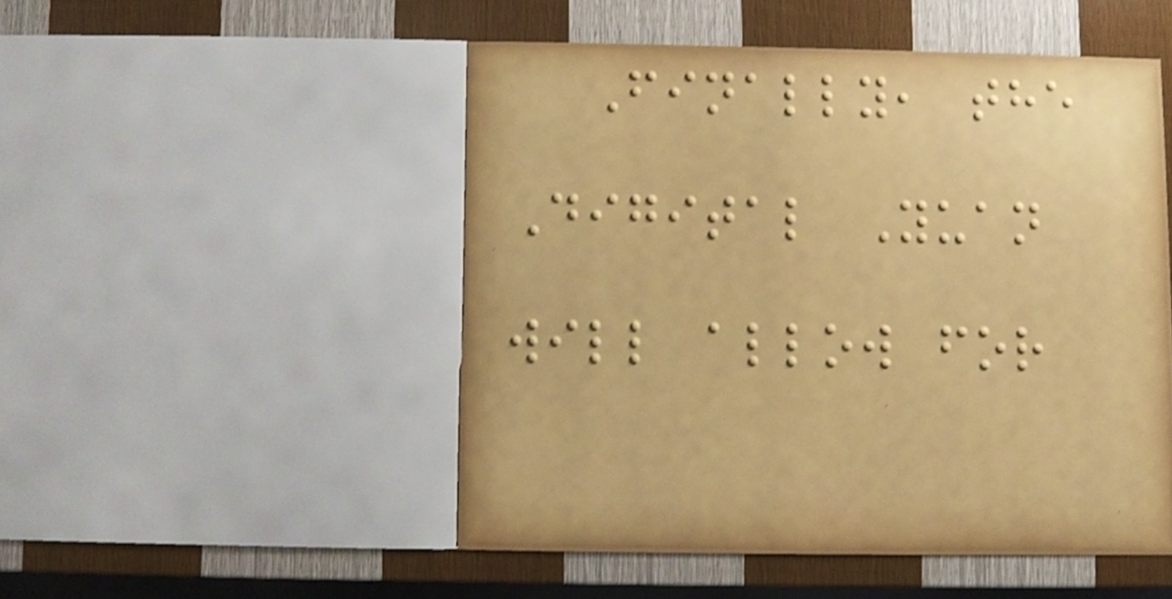Finally, the
Digital Yuan
will allow for
